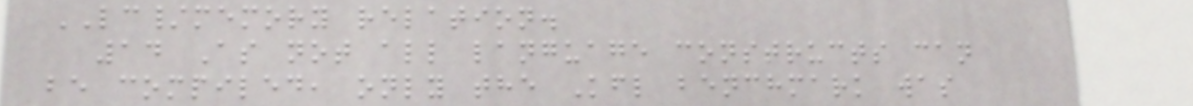LC/memory relation.
14 As not all language constructs can
be compiled, only the Kfl benchmark was
